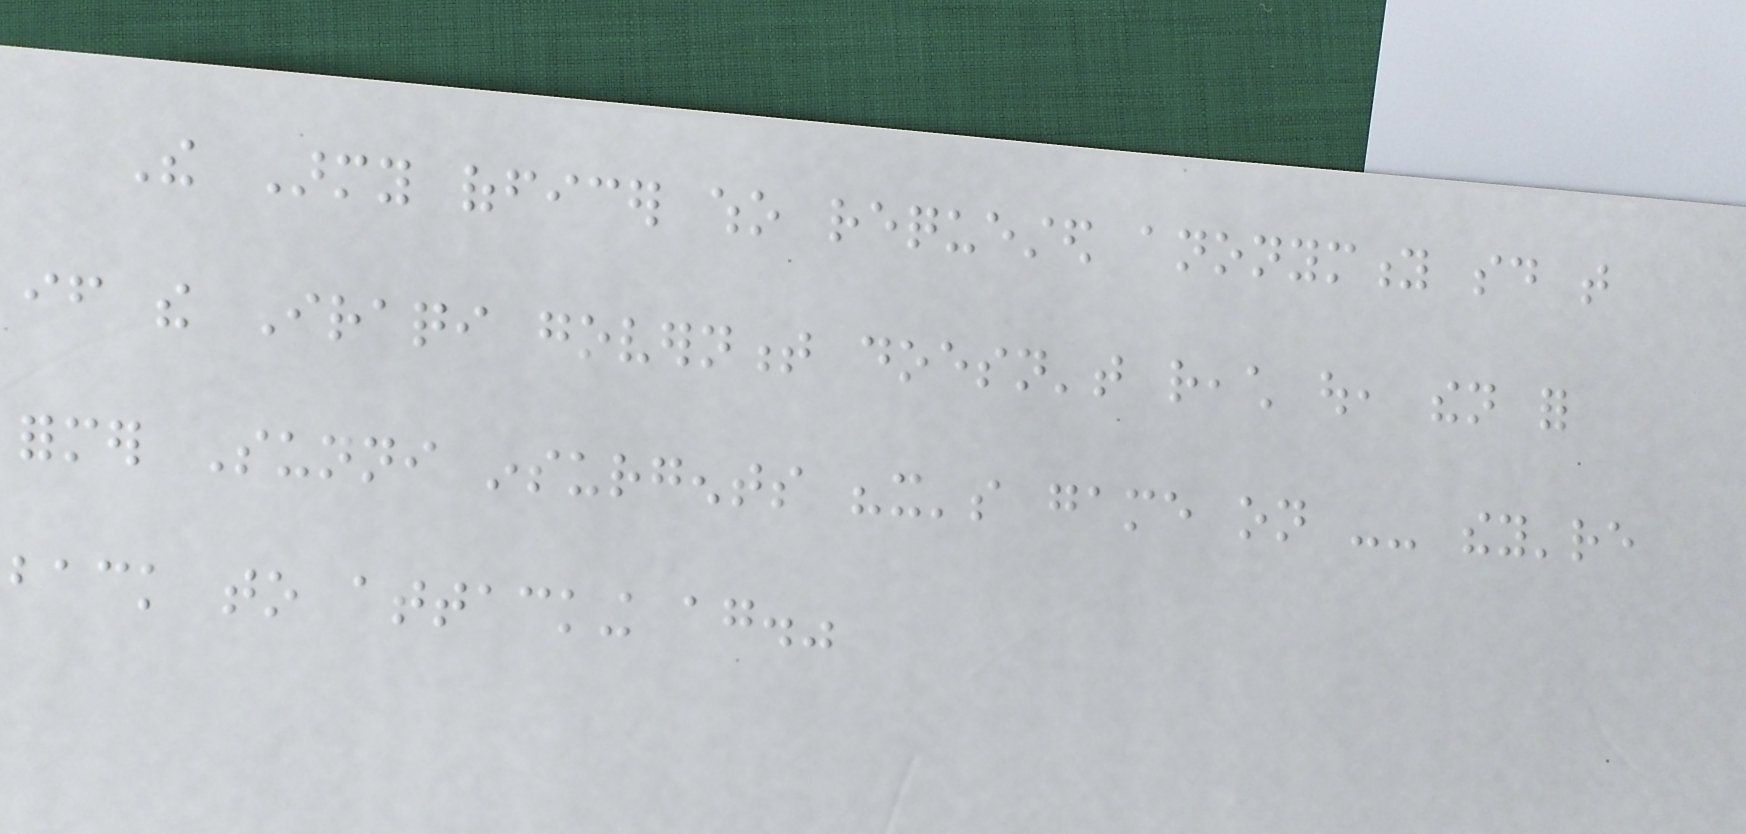The Army officer who requested anonymity said that
if the Iraqi government doesn't reach out, then for
former Sunni insurgents "it's game on -- they're
back to attacking again."
